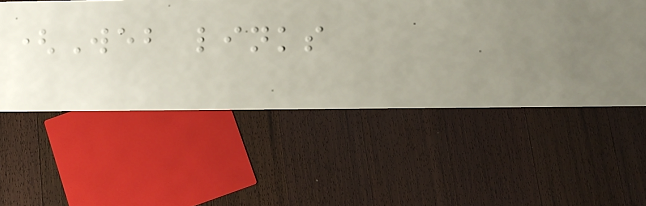(Web links
